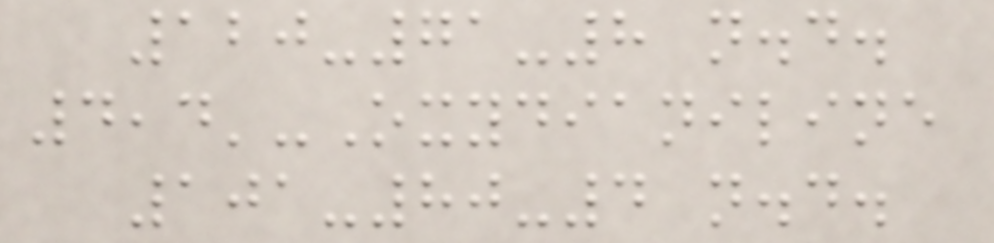120-71-8 n.d.
4,4'-Oxydianiline
101-80-4 n.d.
